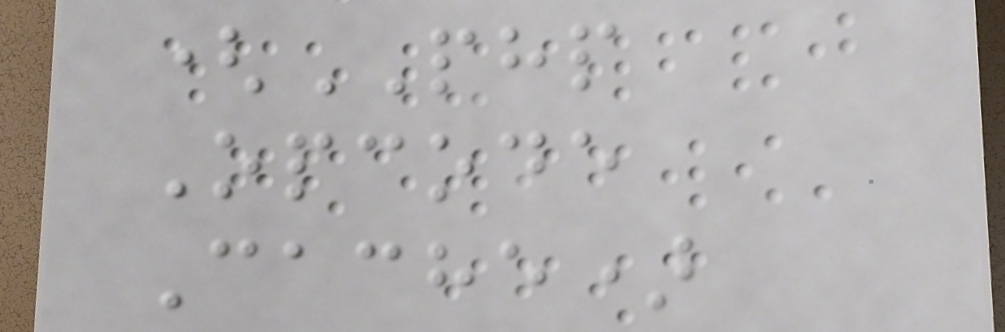(PHP
Opcode
Cache)
